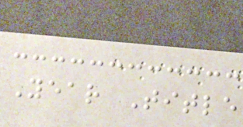Year Title
